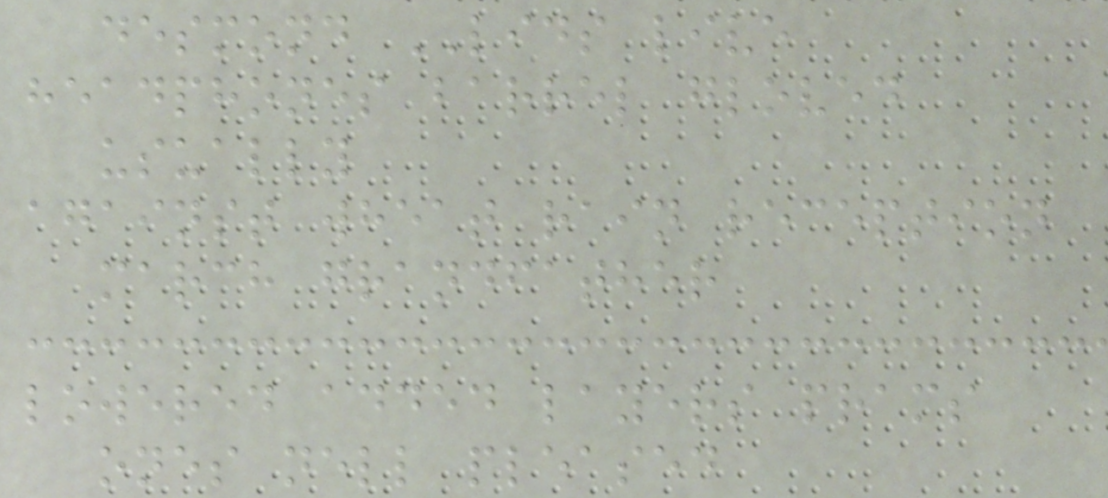desmond LIDS live
headphones barrel gloved
usually
against wheat rain reception
march grandfather
lowered added layers prams
ones nell pleased
